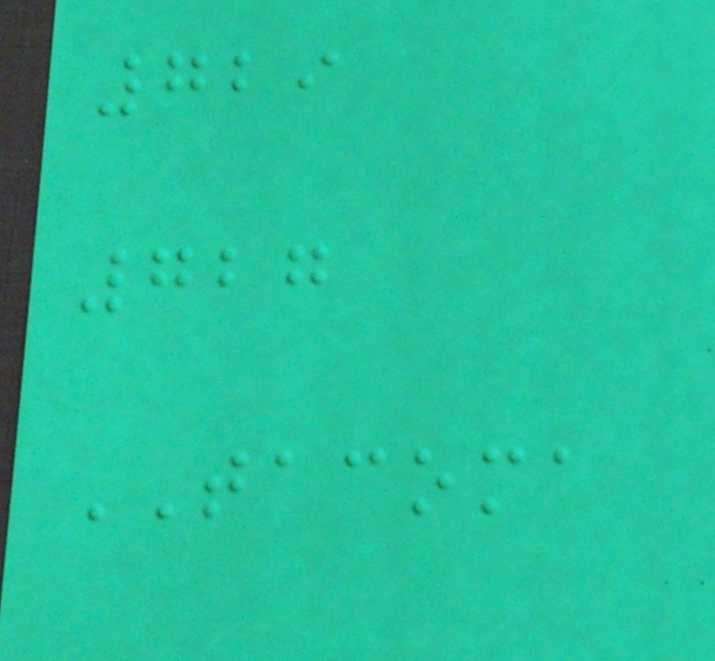729
727
TACOMA
